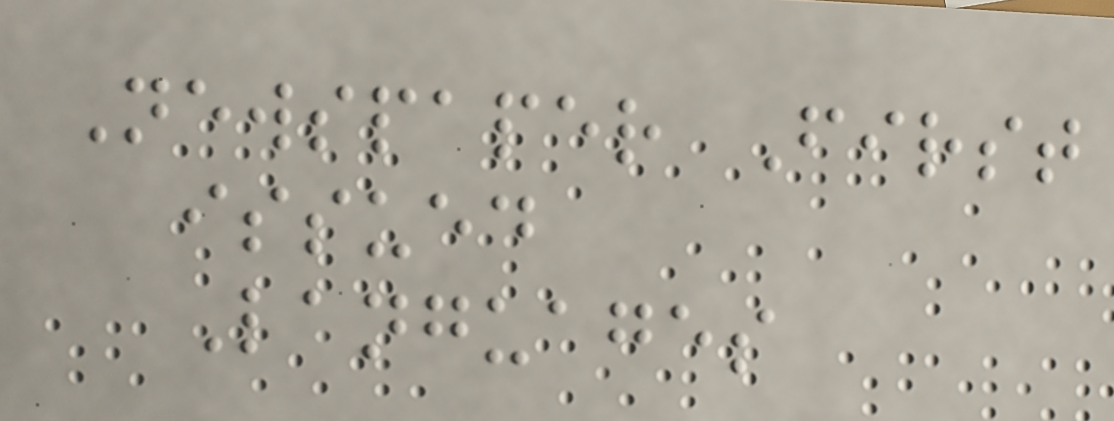Newspaper First
issued
Languages
